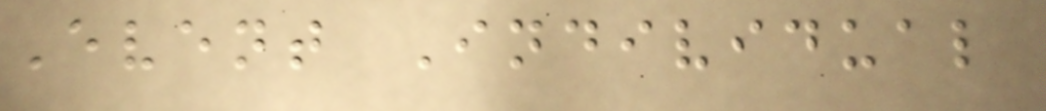Event Individual
